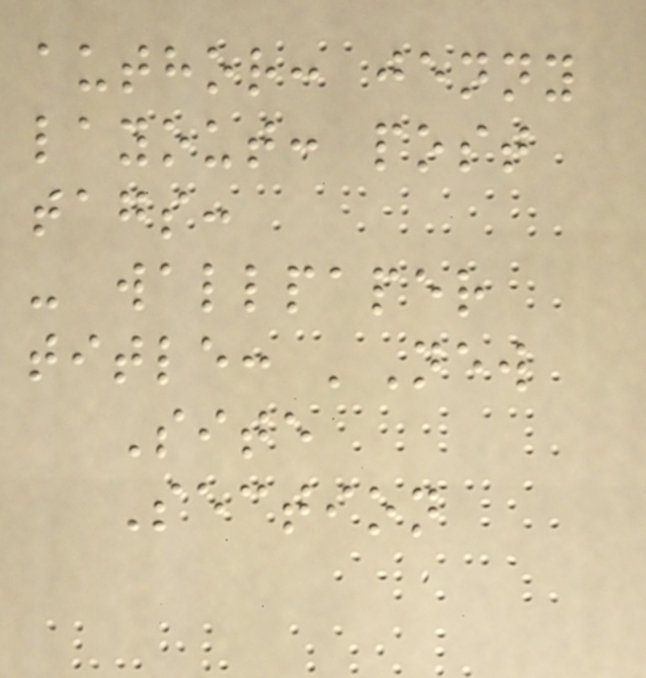author: jenny
layout: post
tags:
- wallpaper
title: 'New
Site
Section
